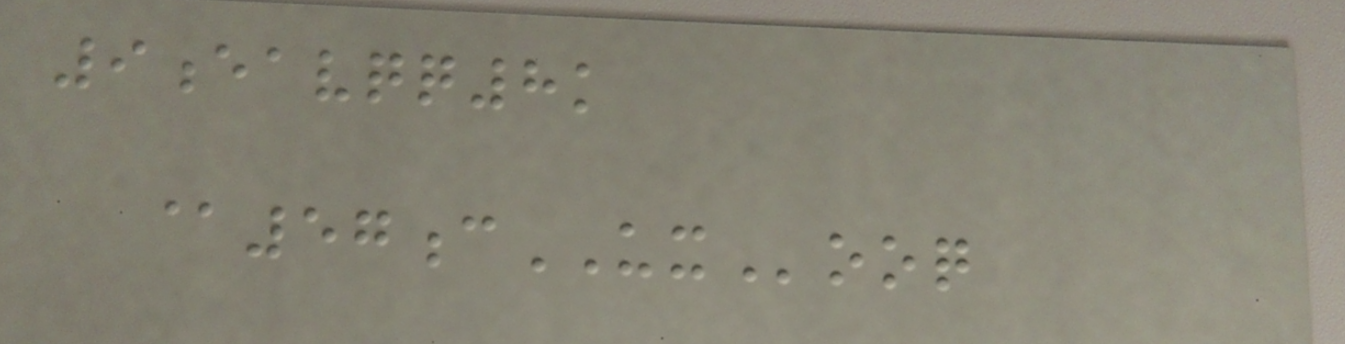9eavqq8k
@57cUXooq
